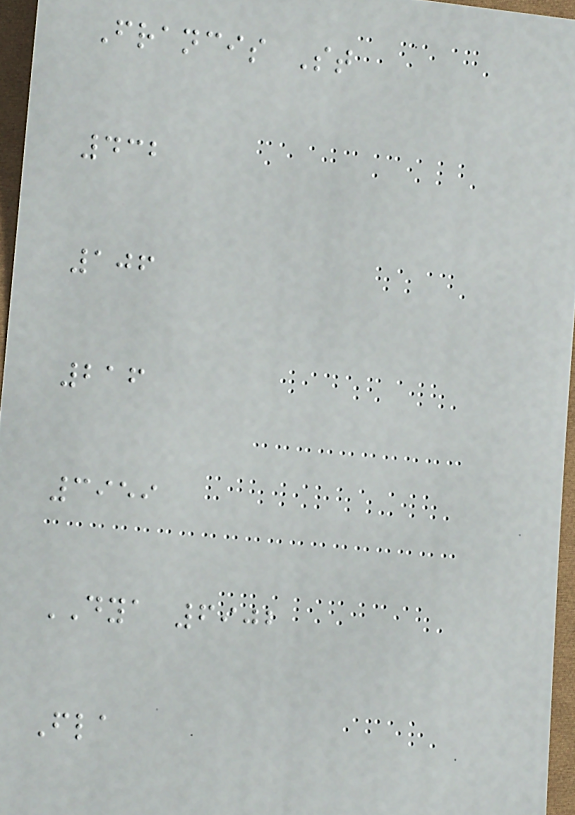Francis St
432
106
216
3959
DYA 6902
Fla
